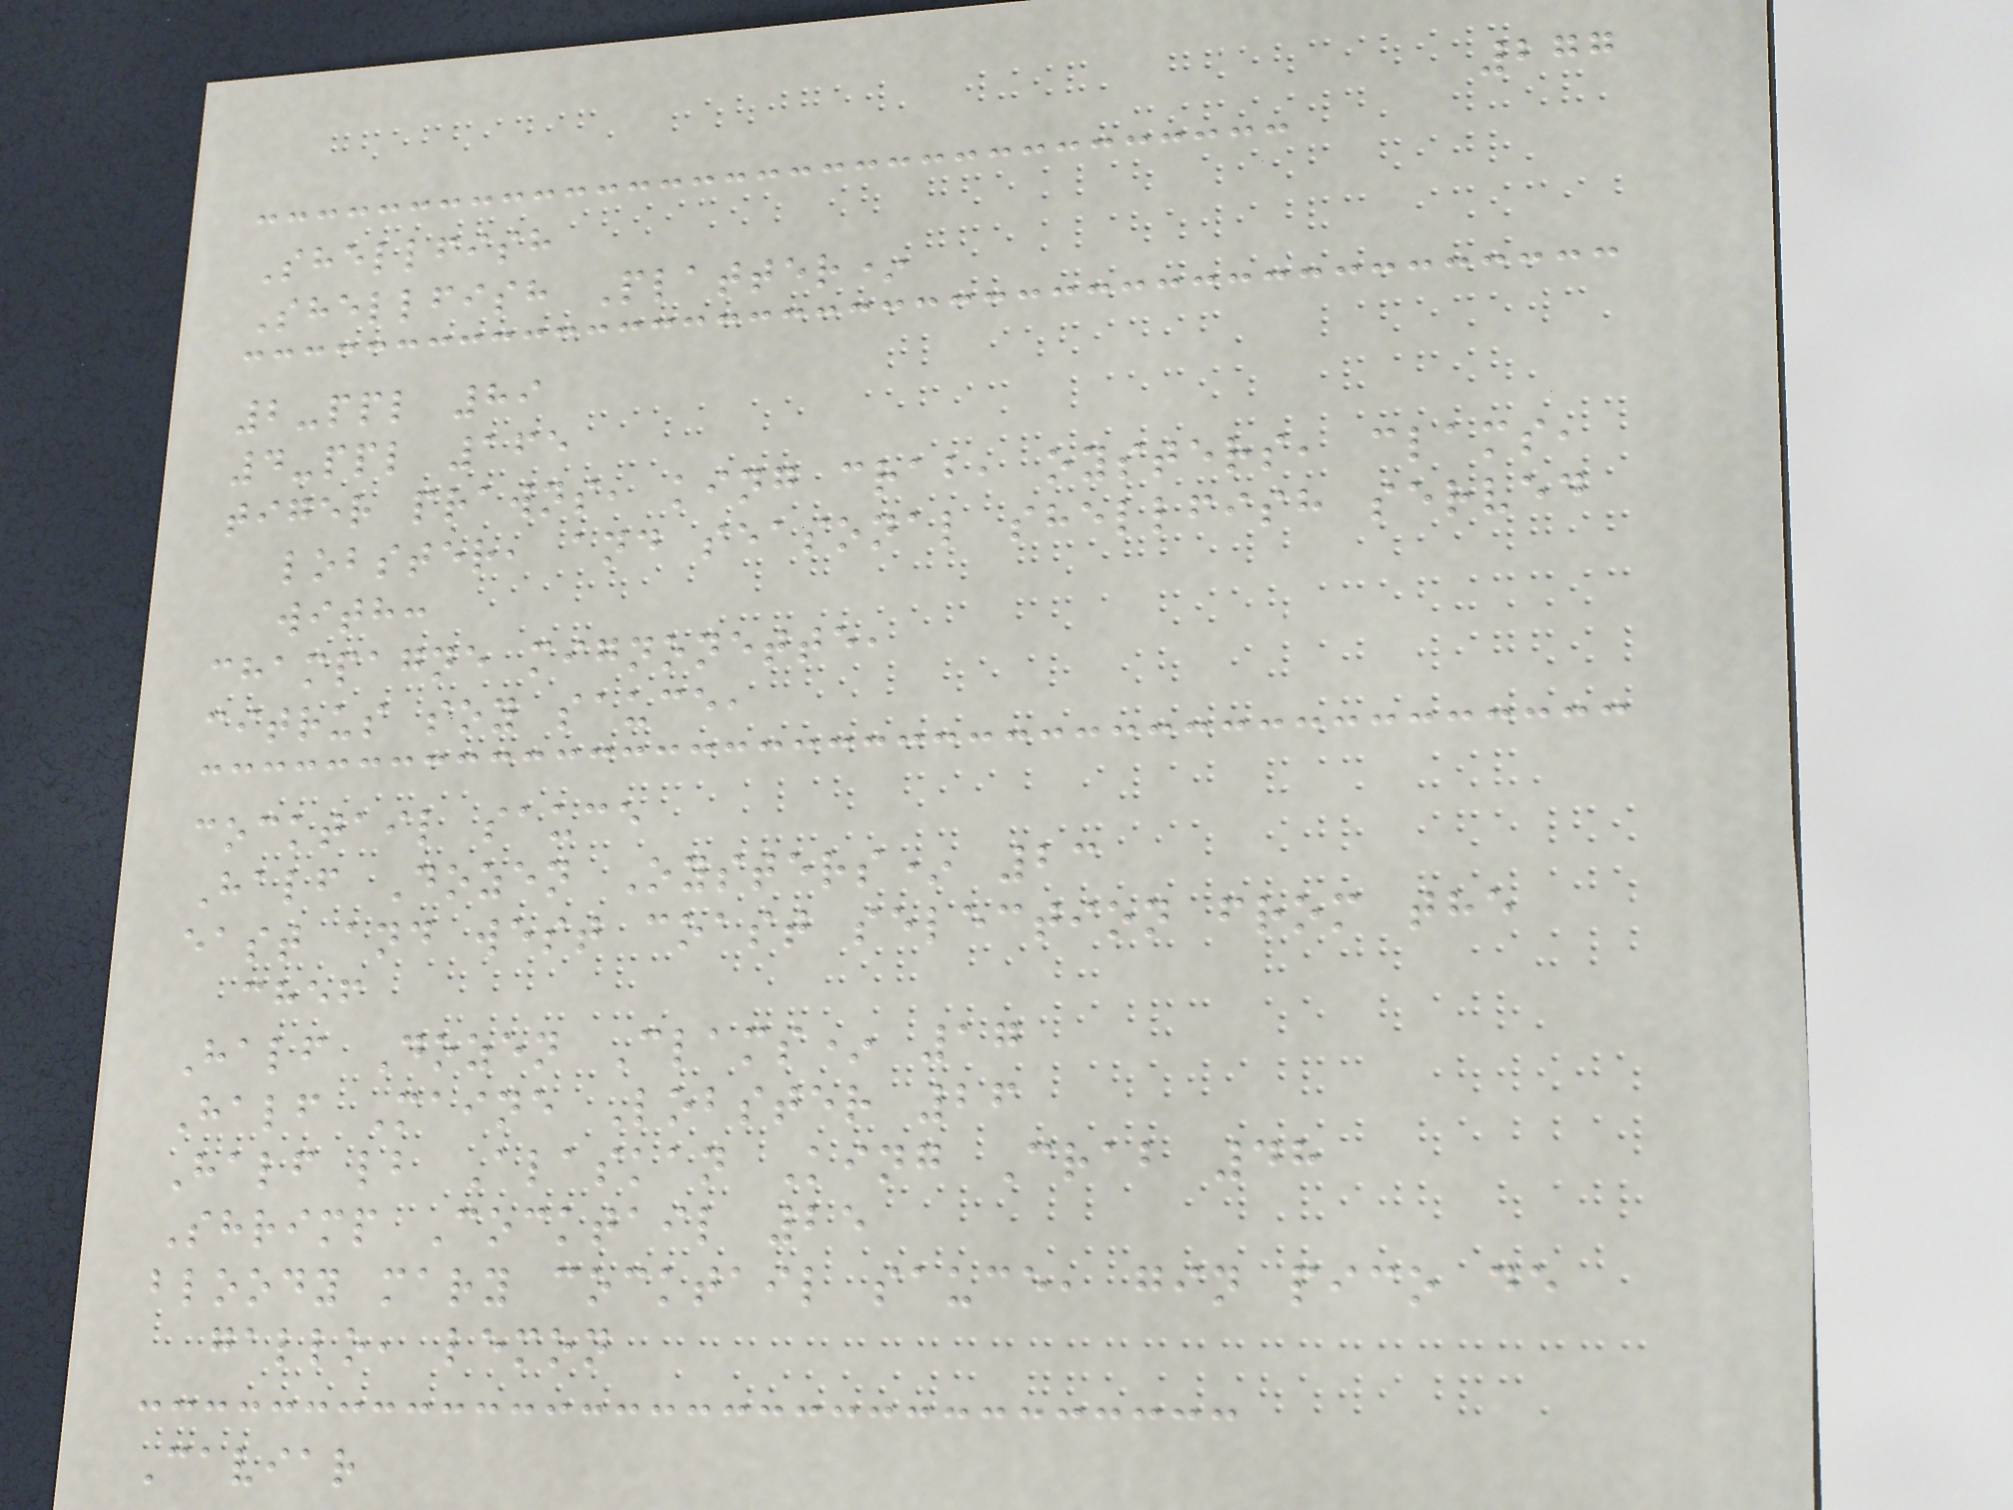277
Shellfish
Shellfish Platter*
2-ppl 89
4-ppl 165
tiger prawns, king crab, oysters, clams,
lobster, and seasonal shellfish served
with:
champagne mignonette,
citrus soy sauce,
cocktail sauce
Half Dozen Oysters* 23
east and west coast selection from the
chef
Half Dozen Clams* 17
Half Maine Lobster 26
Half lb Alaskan King Crab 48
Shrimp Cocktail 25
bloody mary cocktail sauce, gin pico de
gallo, lemon
Caviar
